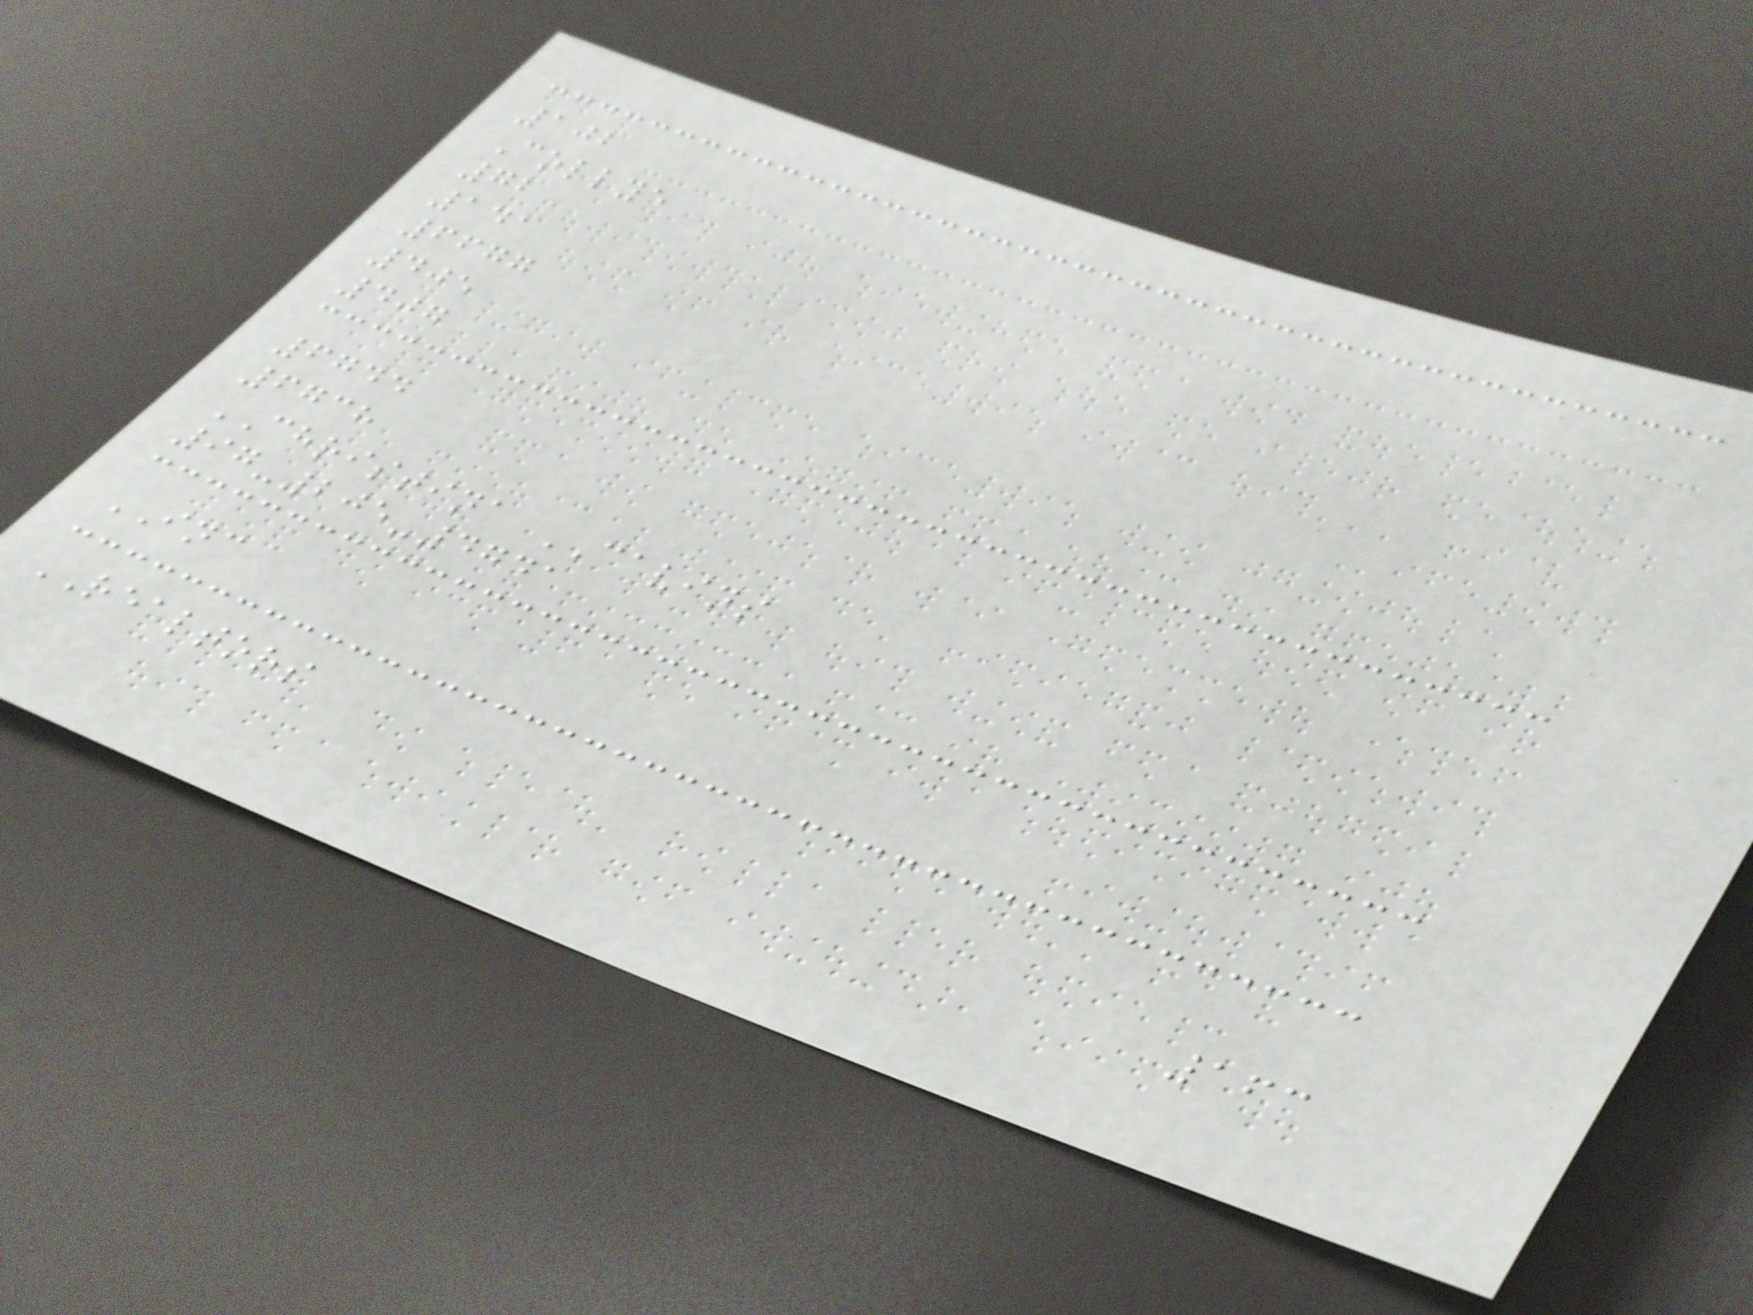102
Collye
72
141
6677
405
407
6744
6738
CHRISTINA CAVINS
97-205-4741
INC
REALTORS
163
